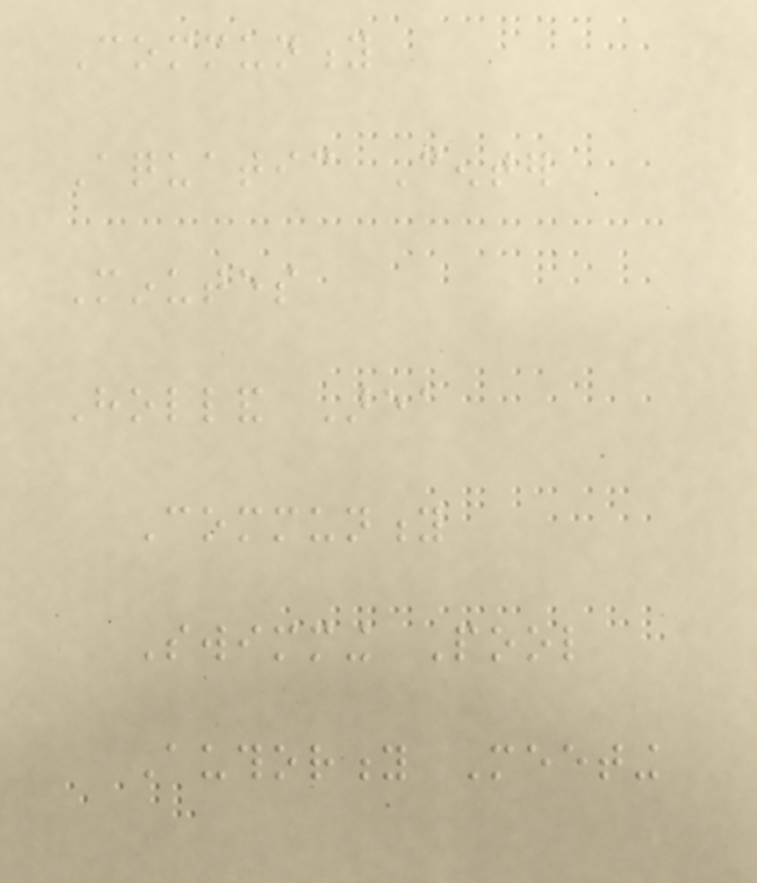Community
Aquatic Center
Minutes
Holland Area
Community
Swimming Pool
Authority Meeting
